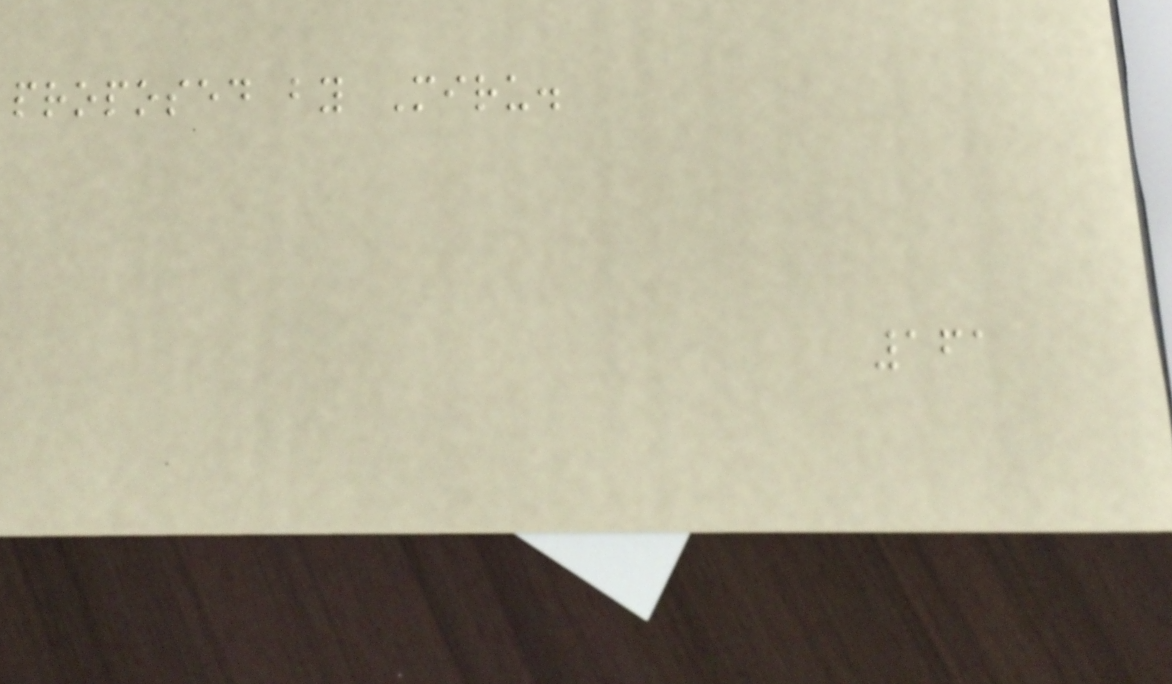proposed by Miru.
161
